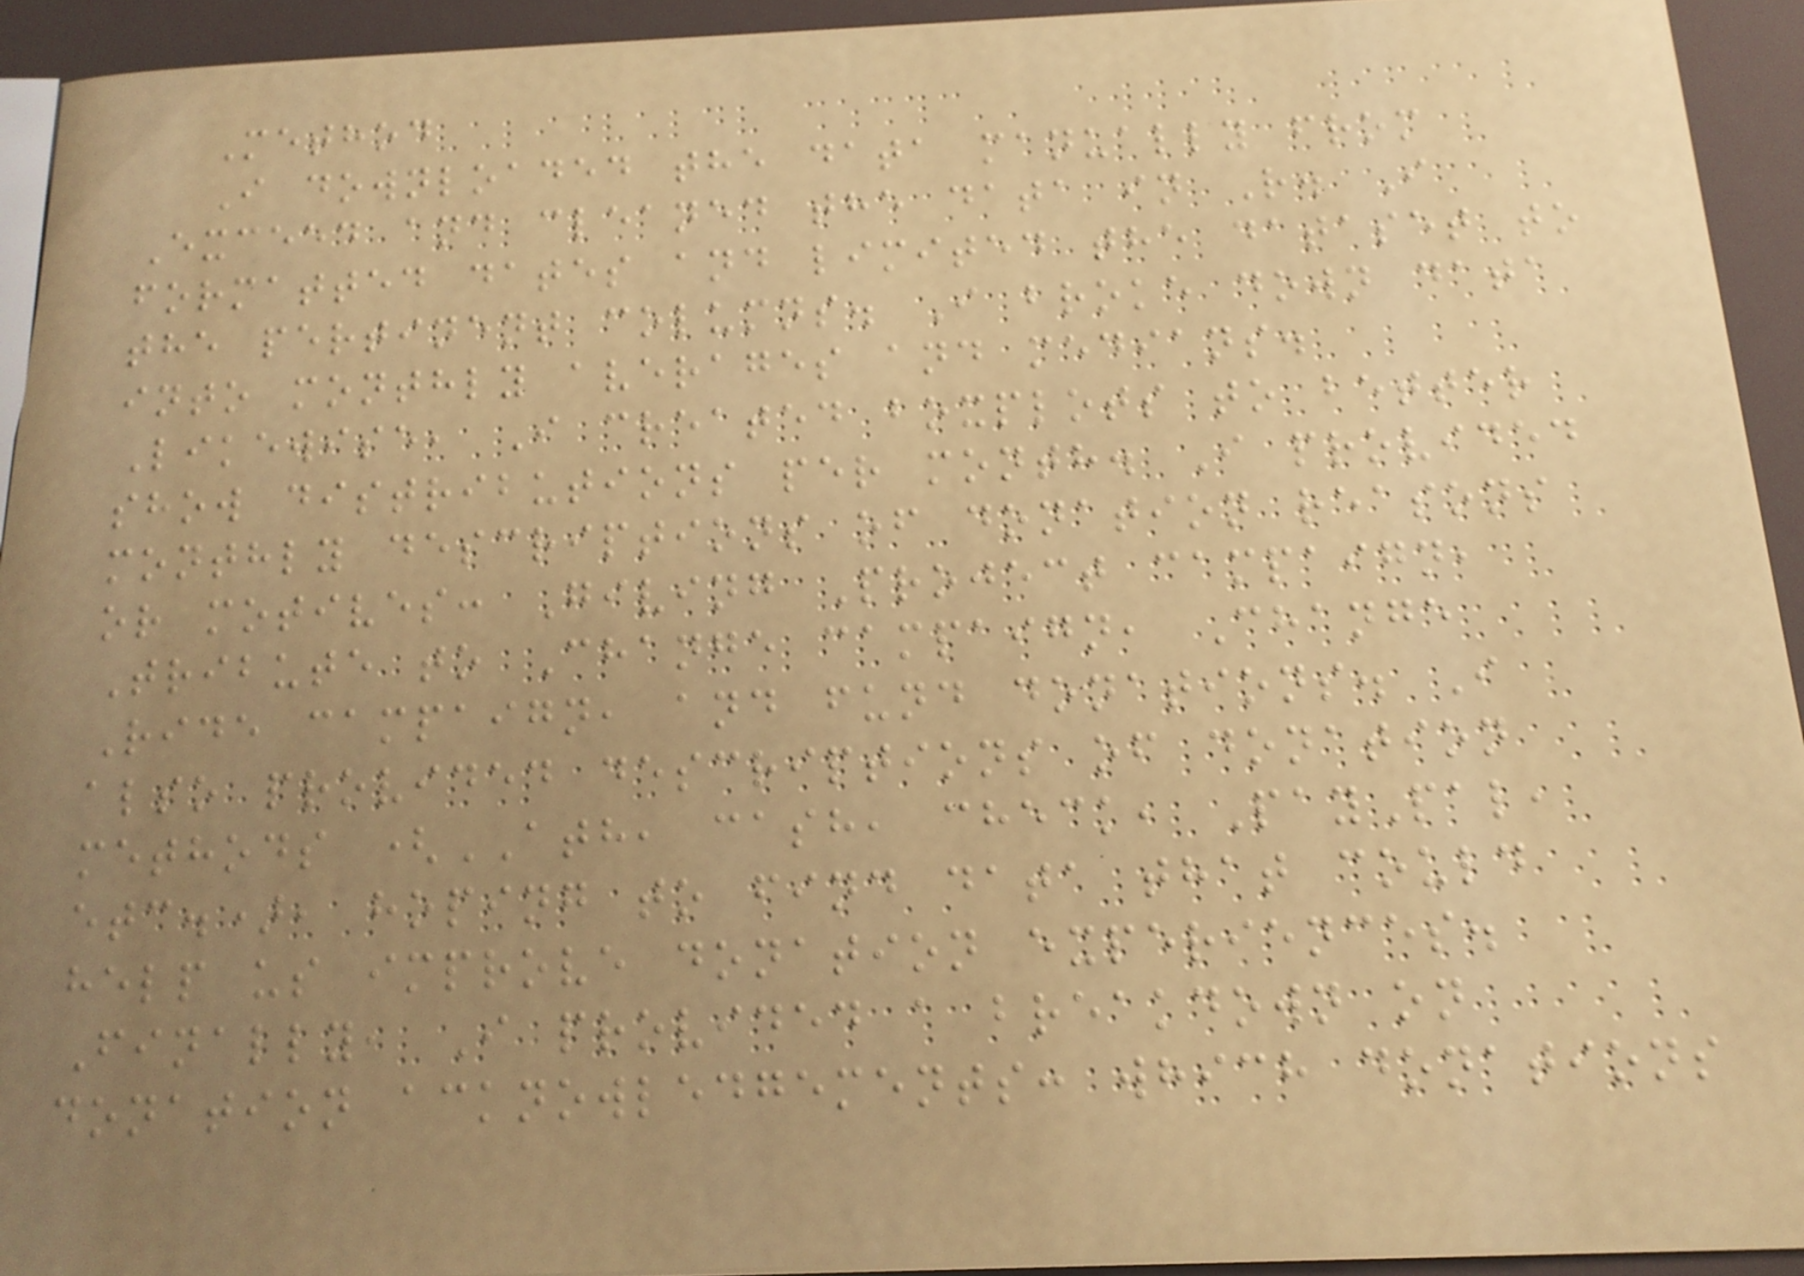Method
I downloaded the data manually from
Exceed and cleaned the data in R. I
formatted dates and limited the dataset to
the pertinent columns. I broke down data
into monthly averages and medians.
Likewise, I created boxplots to better
show distributions per month. I provided
monthly descriptions of donation reasons
or motives: Giving Project campaign,
Tribute to Change campaign, Change
Ride campaign, and fund donations. I
also provided descriptions of donation
methods (ATH, cash, check, PayPal,
etc.), hoping to find data that could
help us improve donation experiences.
Finally, I provided a breakdown on
donation acknowledgements: which donations
